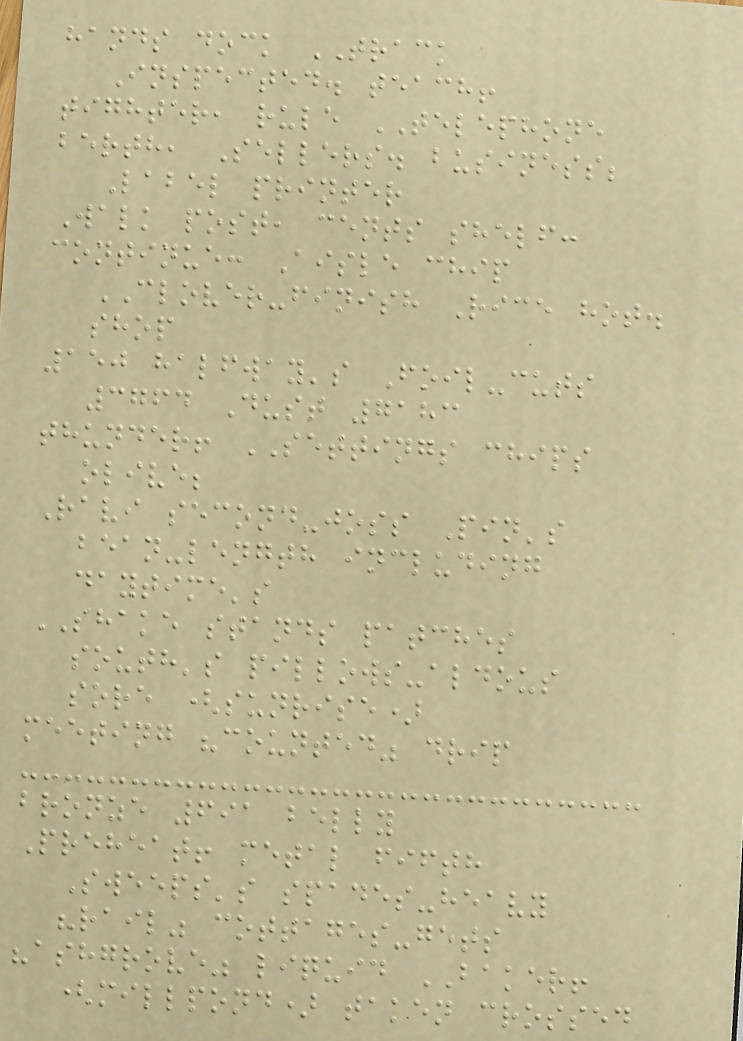hands dock TRACK
Inspected. teach!
tighter, rule TELEPHONE
berth, Sellers. business;
Label printer
Walk post, cents shelf:
continue: Aisle chip
CLOVER-finish Rice hot.
shop
150 halfway's Foil-cuts
3764 Dust 7183
thunder! SETTINGS chips
olive;
Ravi second-joss Pin's
bean-length including
daytime's
SHAKE stands patches
south's pillows-aldous
sore (sunrise)
meeting "counted" drip
bronze 691 belly
Preheat! metal fifth
Sweeps's spades-heavy
"rail" cottages-gets
"ashgrove" liquid BAKER!
(millpond) taken crossed
